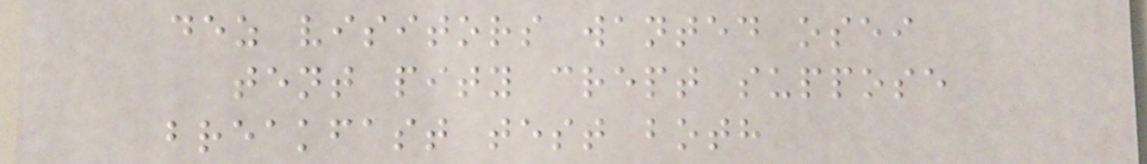dez visitors wanted osei
tent pity crept suppose
breakfast test both
